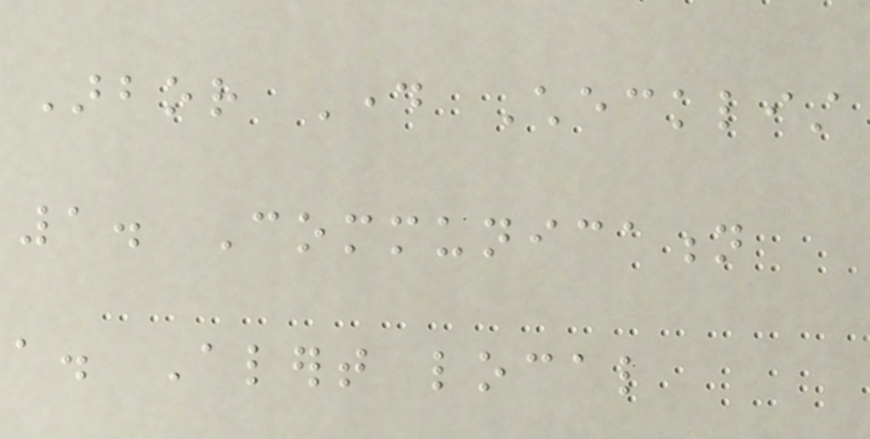Arbor Day Checklist
1. Communication
a. Alert local
